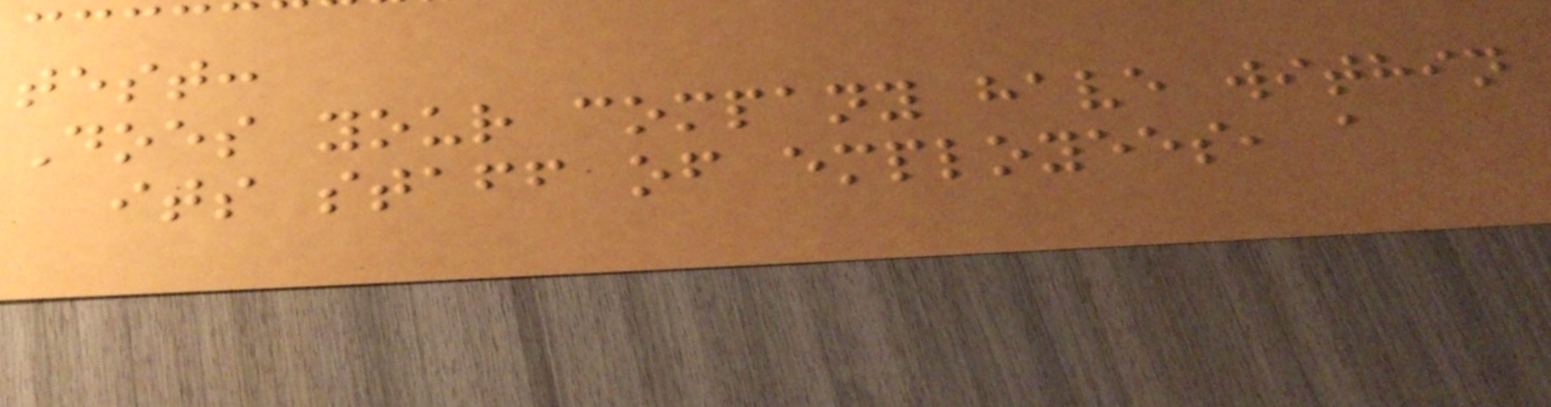test:
Does your company have within
its staff of employees, a
